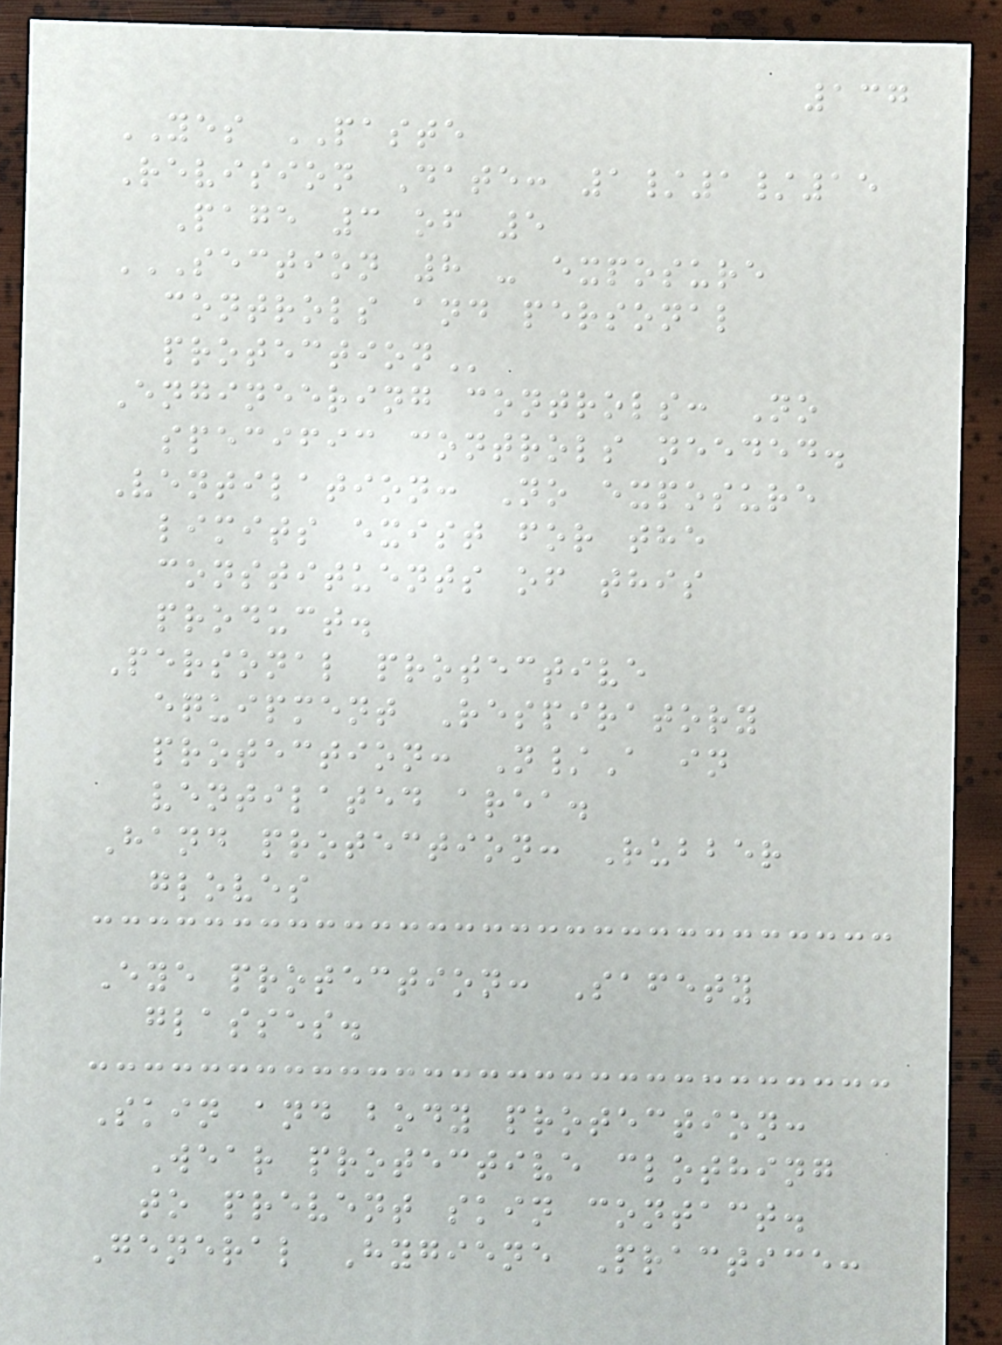137
YES PASTE
Revision Date: 1/1/15
Page 3 of 5
SECTION 8 - EXPOSURE
CONTROLS AND PERSONAL
PROTECTION
Engineering controls: No
specific controls needed.
Ventilation: No exposure
limits exist for the
constituents of this
product.
Personal protective
equipment Respiratory
protection: N/A in
ventilated area.
Hand protection: Rubber
gloves
Eye protection: Safety
glasses.
Skin and body protection:
Wear protective clothing
to prevent skin contact.
General Hygiene Practice:
